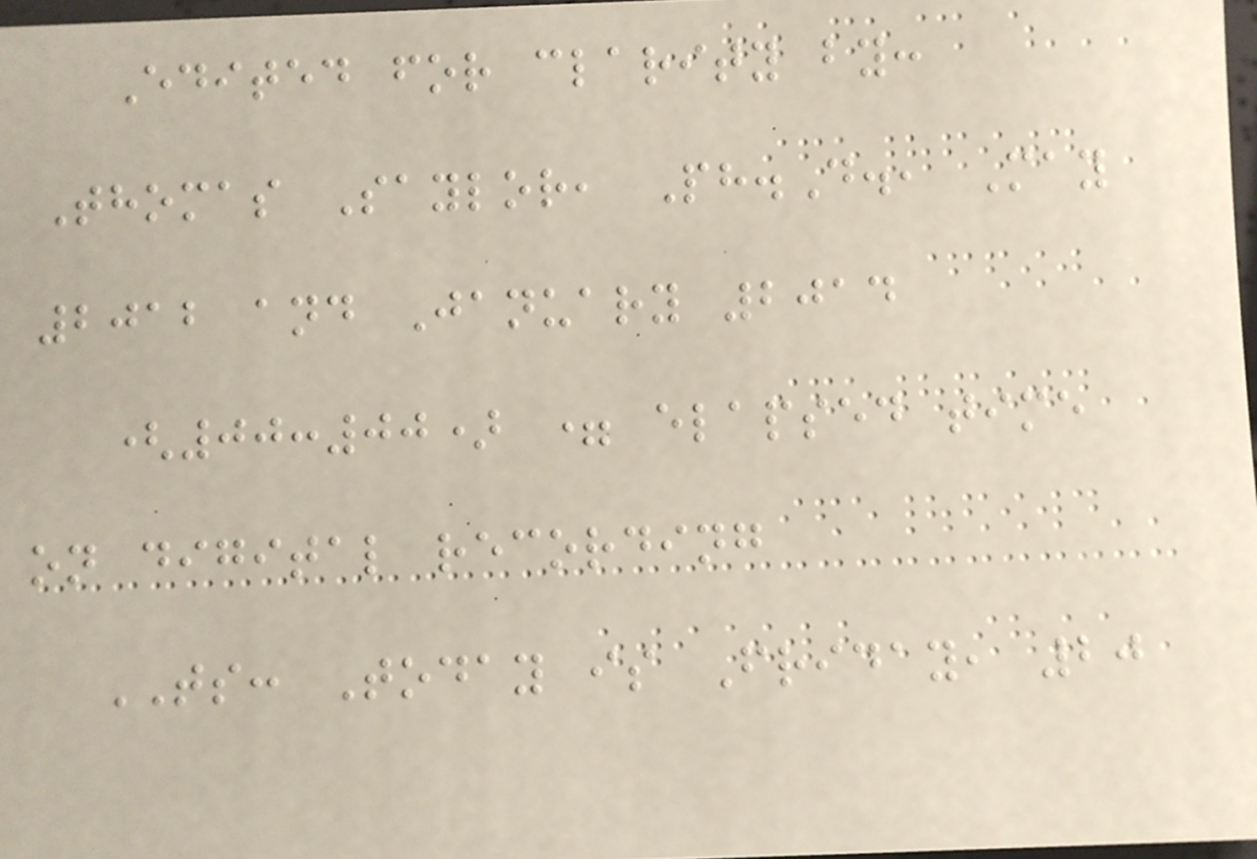Edited for clarity by:
Thomas Saylor, Ph.D., May
2012 and January 2014
(00:00) = elapsed time
on digital recording
TS: Today is Friday, 20
